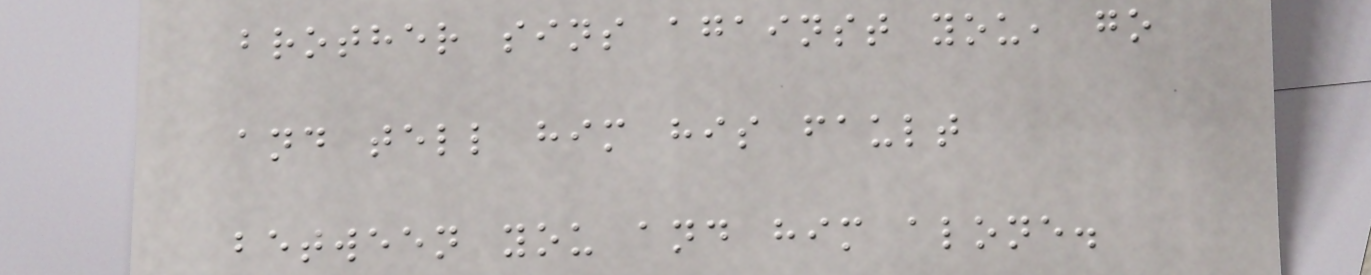brother sins against you, go
and tell him his fault
between you and him alone.
